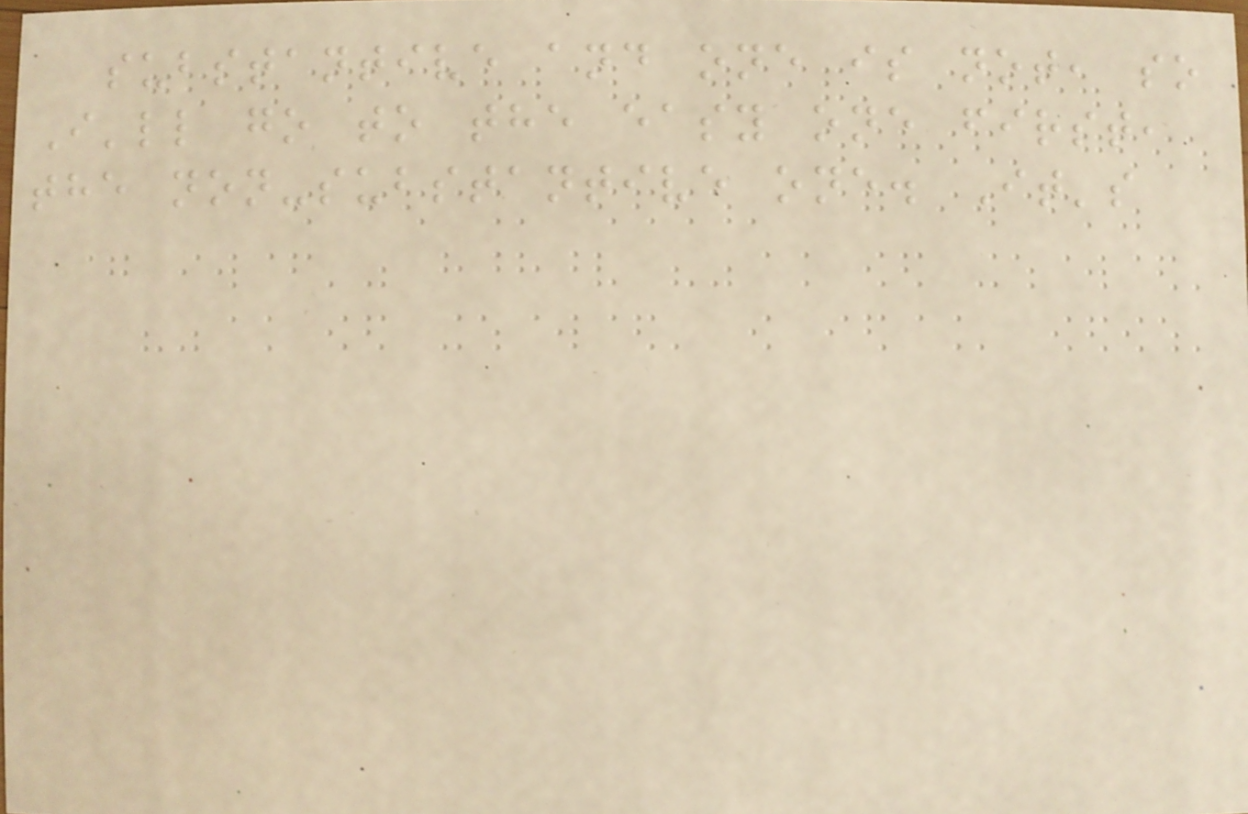substantive and one is not, so
I'll go to the easy one first,
the non-substantive one. It's
